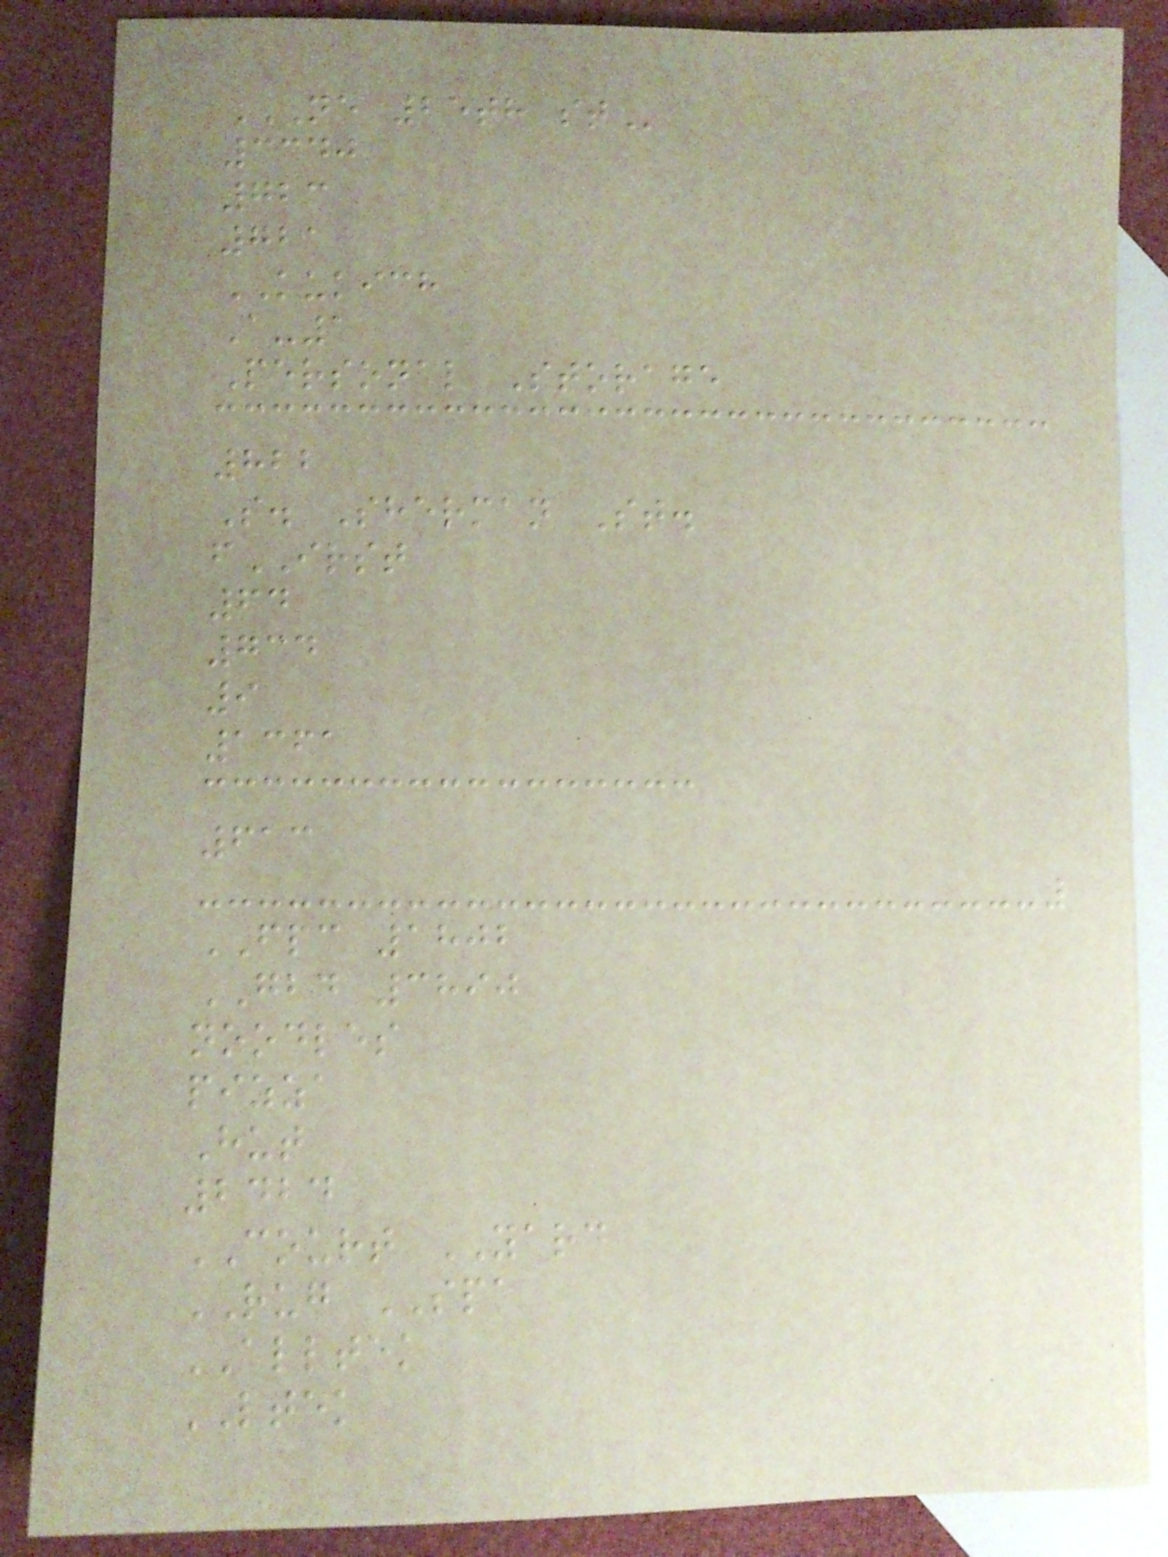NE 25TH ST
3340
723
721
KUKICH
A-1
Personal Storage
822
S. Sherman St.
fIRST
64
734
9
1361
613
FPC 1802
GBD 3890
noodles
pizza
Hut
2424
COURT YARD
RUG SPA
ALLTEK
LTEK
